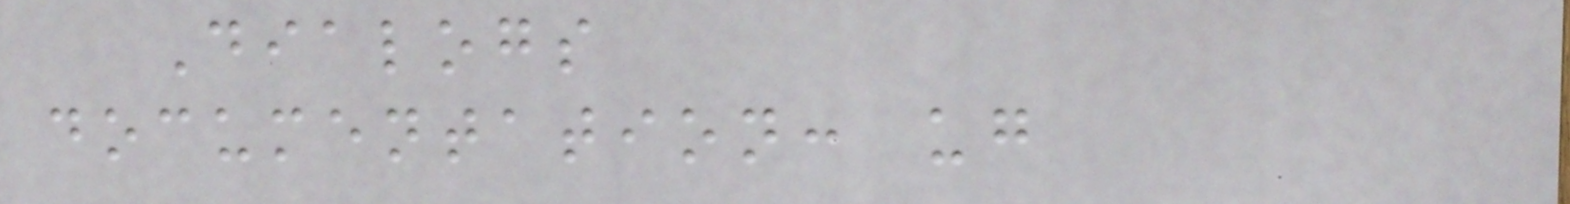Dialogs
documentation: ug
